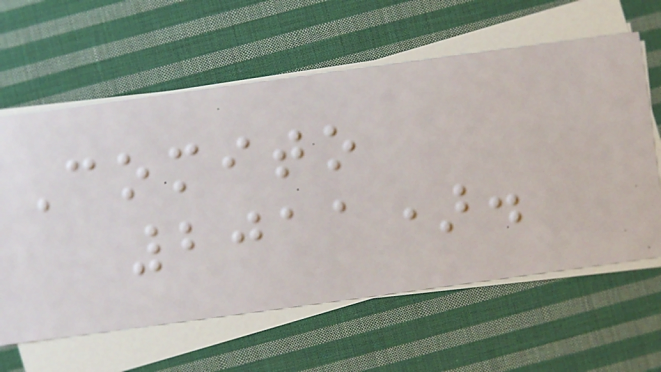Comito
2011).
